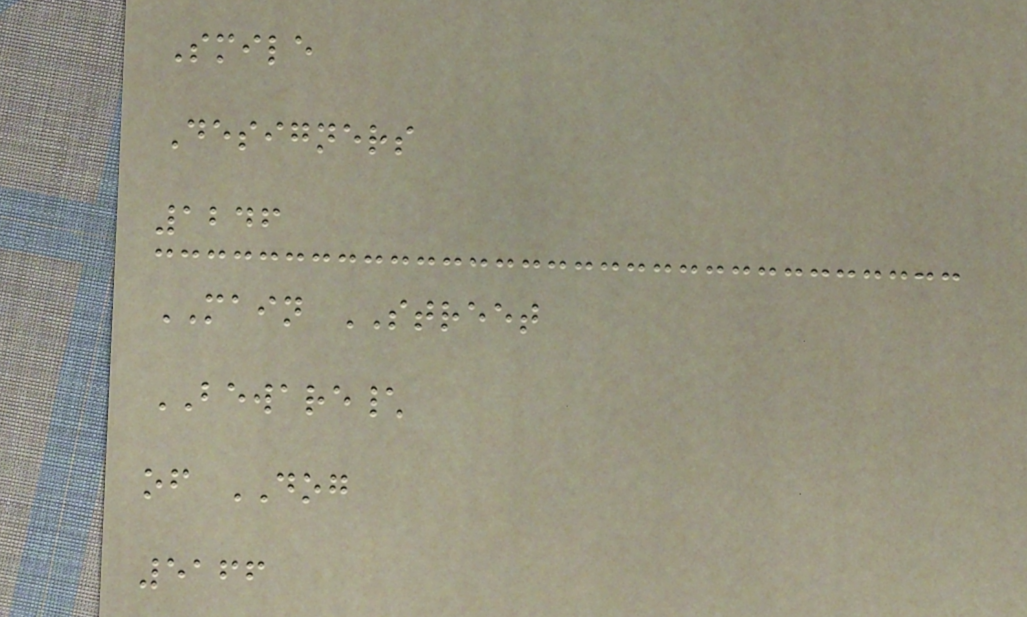Smile
Designers
1246
MAIN STREET
BEWARE\
of DOG
5166
